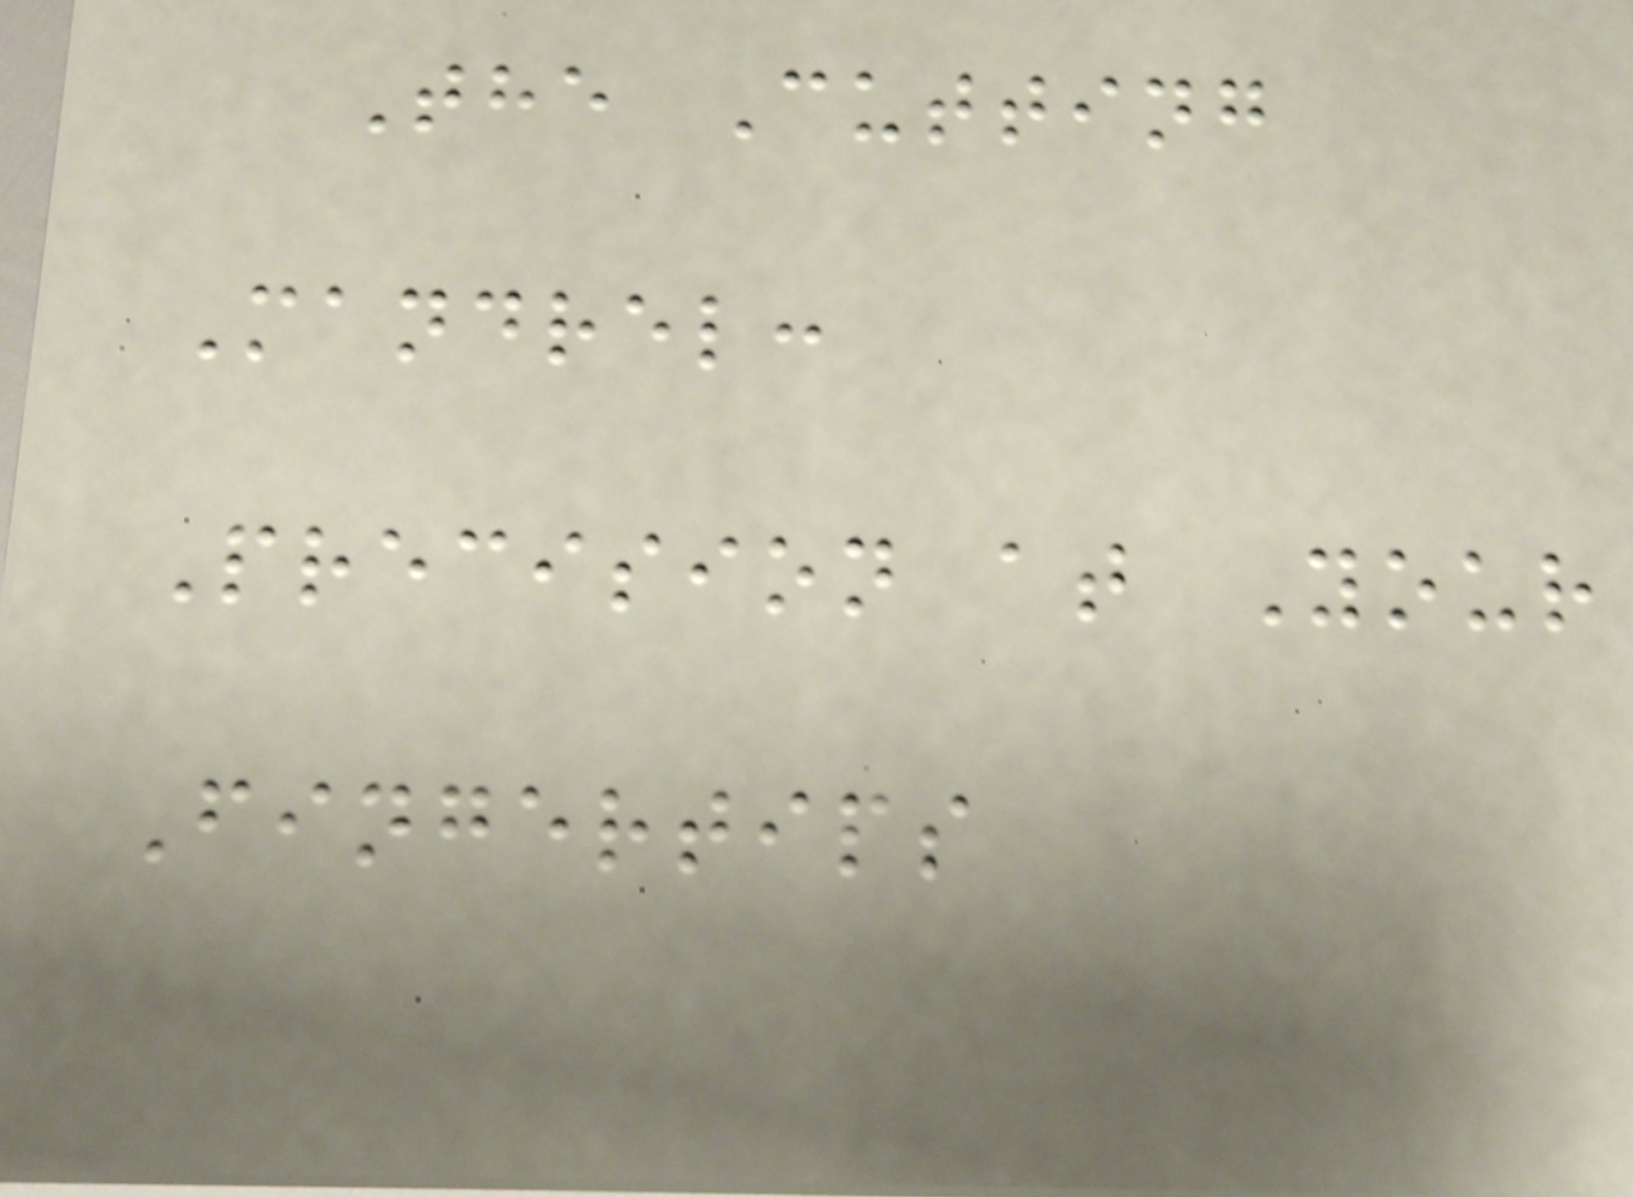The Cutting
Mandrel:
Precision at Your
Fingertips
